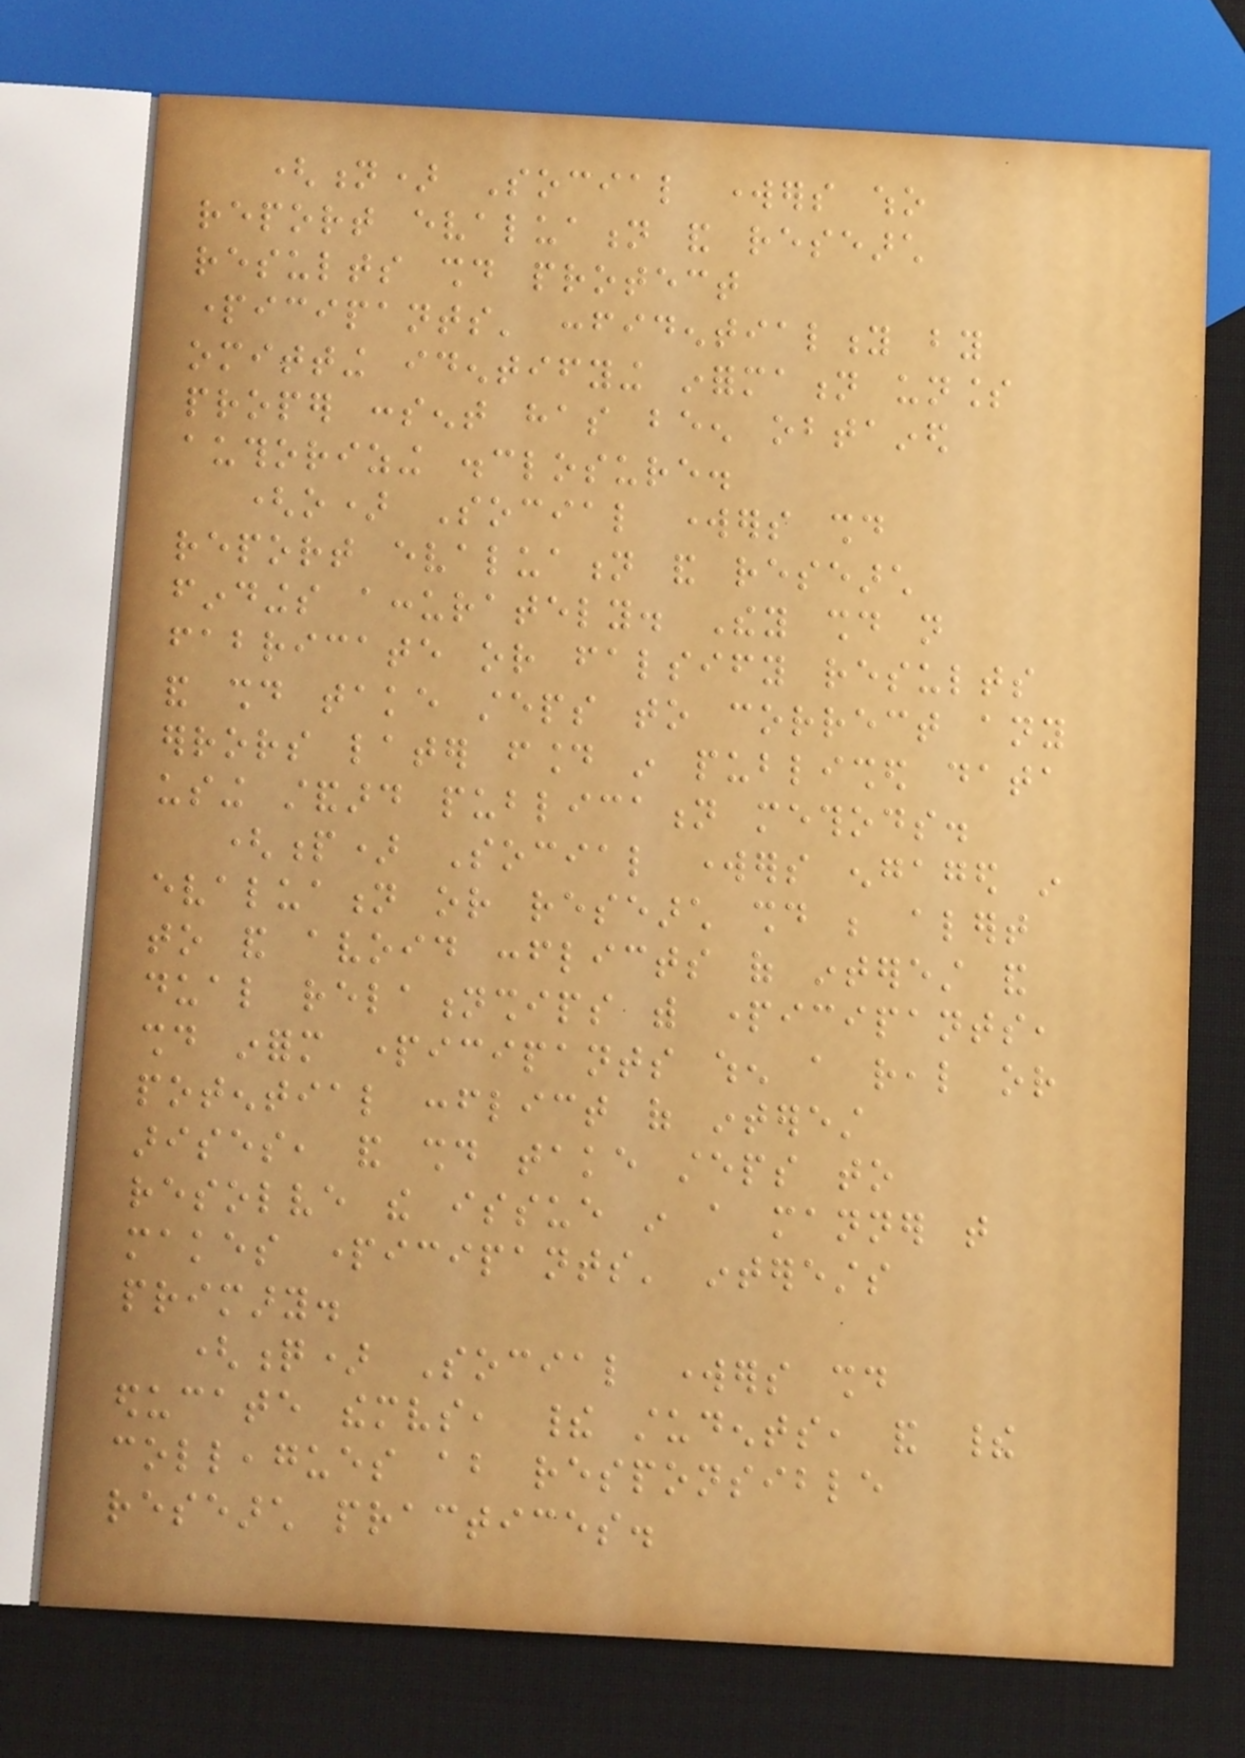(n) Social workers who
report evaluation and research
results should protect
participants' confidentiality by
omitting identifying information unless
proper consent has been obtained
authorizing disclosure.
(o) Social workers should
report evaluation and research
findings accurately. They should not
fabricate or falsify results
and should take steps to correct any
errors later found in published data
using standard publication methods.
(p) Social workers engaged in
evaluation or research should be alert
to and avoid conflicts of interest and
dual relationships with participants,
should inform participants when a real or
potential conflict of interest
arises, and should take steps to
resolve the issue in a manner that
makes participants' interests
primary.
(q) Social workers should
educate themselves, their students, and their
colleagues about responsible
research practices.
